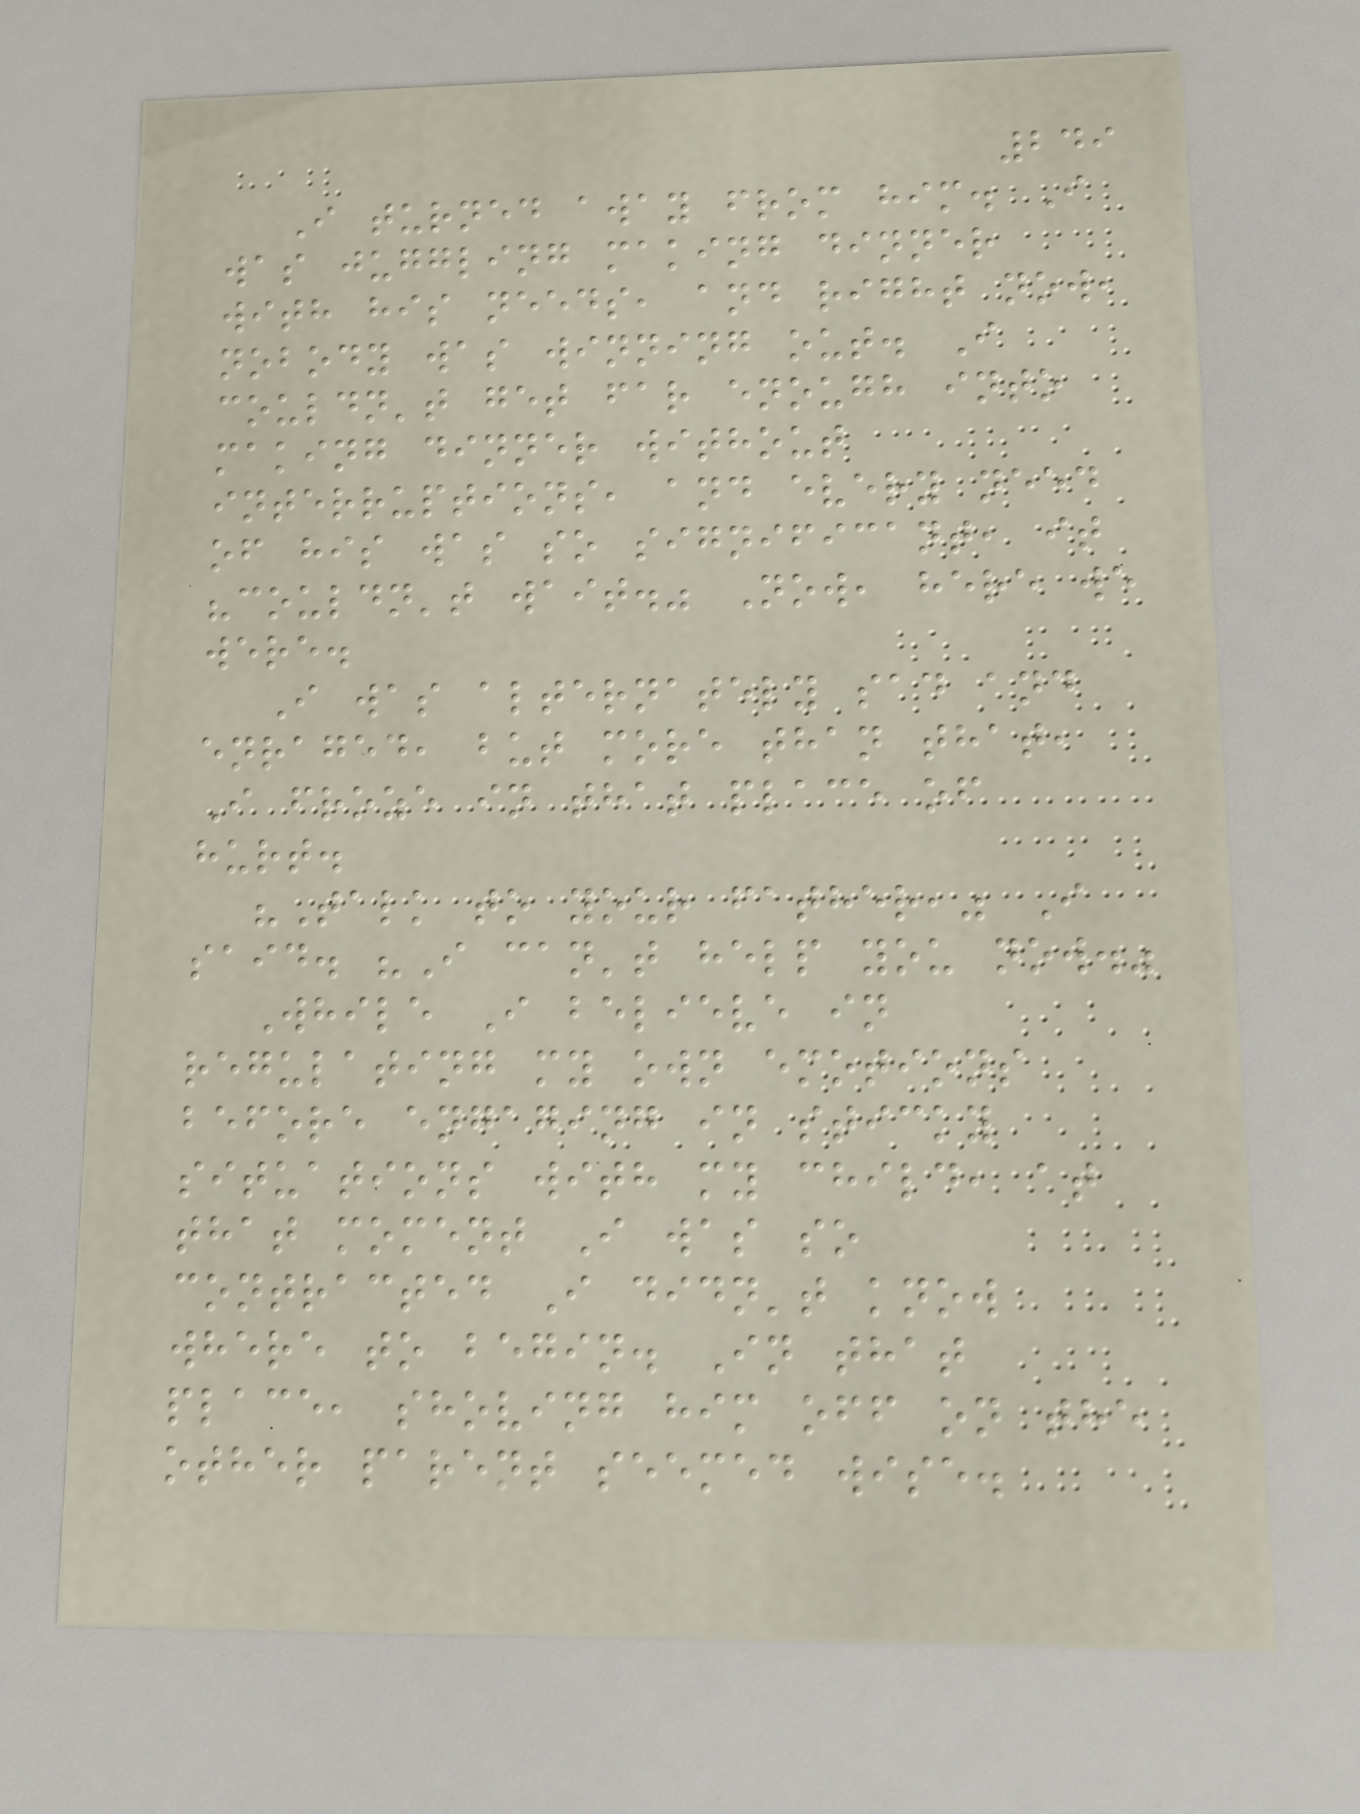249
I turned away from him. I
was juggling making dinner
with his needs, and right now,
nobody was winning out. I
couldn't get far enough into
making dinner without
interruptions, and every need
of his was so significant, it
"couldn't wait." Now, here we
were.
I was alternately sad and
enraged, but more than that,
I froze in that place of
hurt.
"Talk to your father," I
said. "I can't help you now."
While I believe in
regulating my own emotions
before engaging in sticky
situations with my child, at
that moment I was so
contracted I didn't know
where to begin. In that
place, shoving him off on the
other parent seemed wise.
